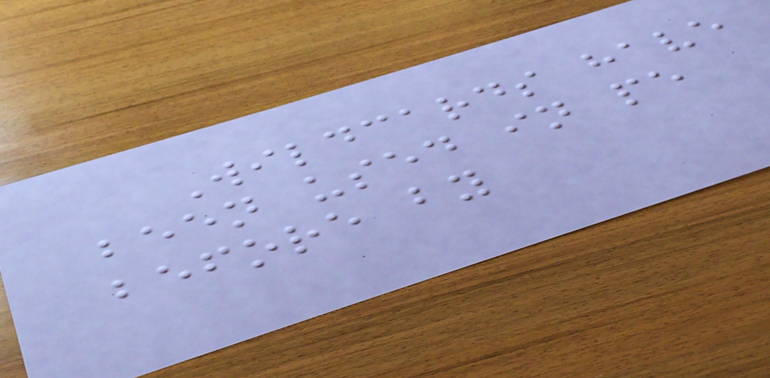Wildcards have
been used in pe
before by
